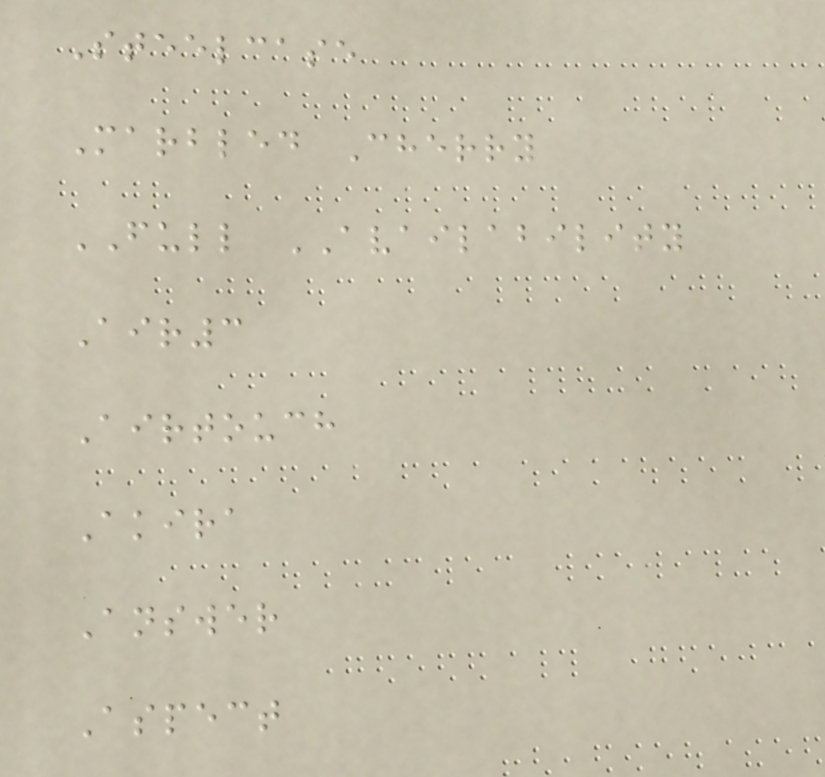Steelcase
Marbled Cherry
FULL AVAILABILITY
Air3
Airtouch
Akira
Answer
Aspect
